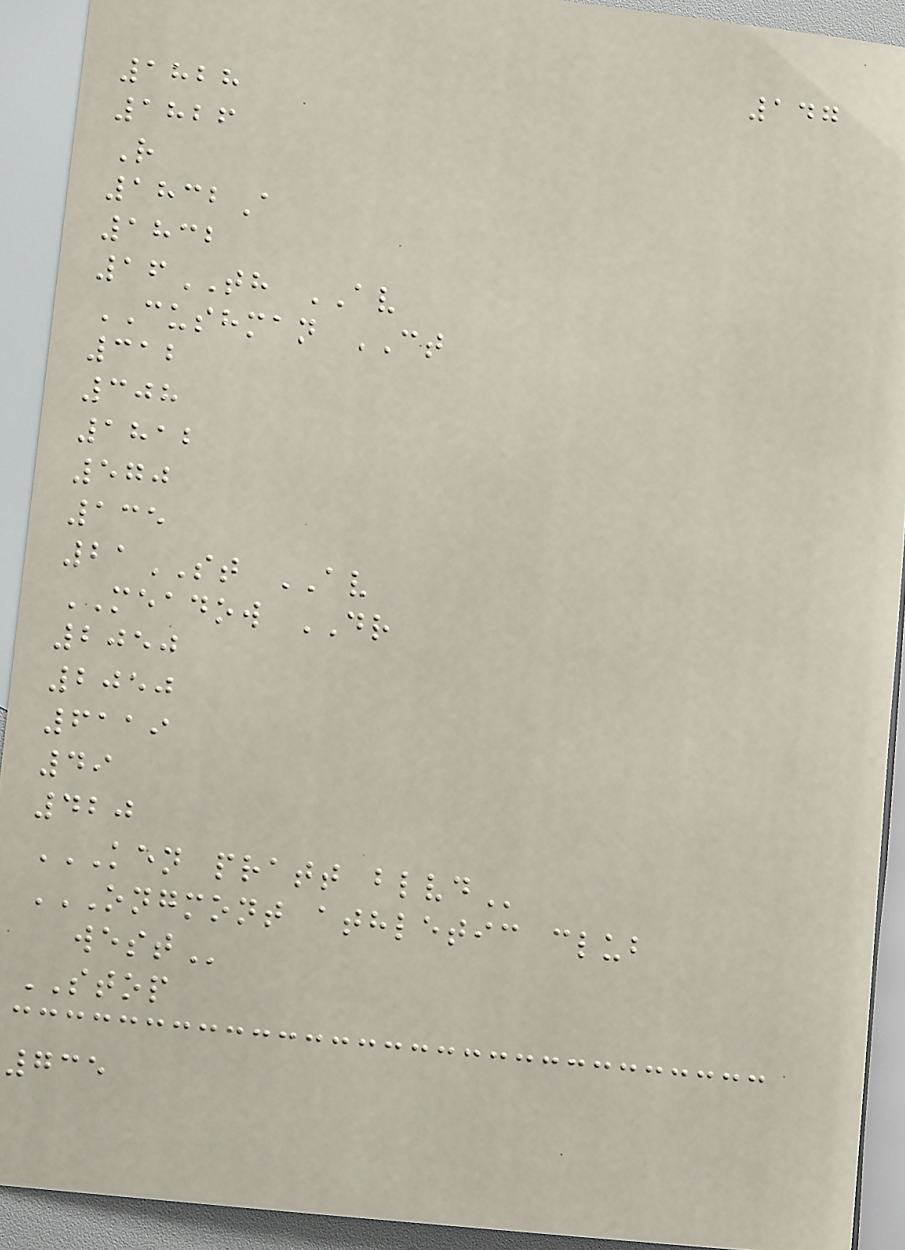147
1828
1826
R
1832A
1832
16TH AV
CUSHMAN CT
312
308
1812
570
135
21ST AV
MEADOW DR
2050
2050
6119
49
420
KEN PRATT BLVD
ONGMONT ATHLETIC CLUB
WEST
STOP
735
